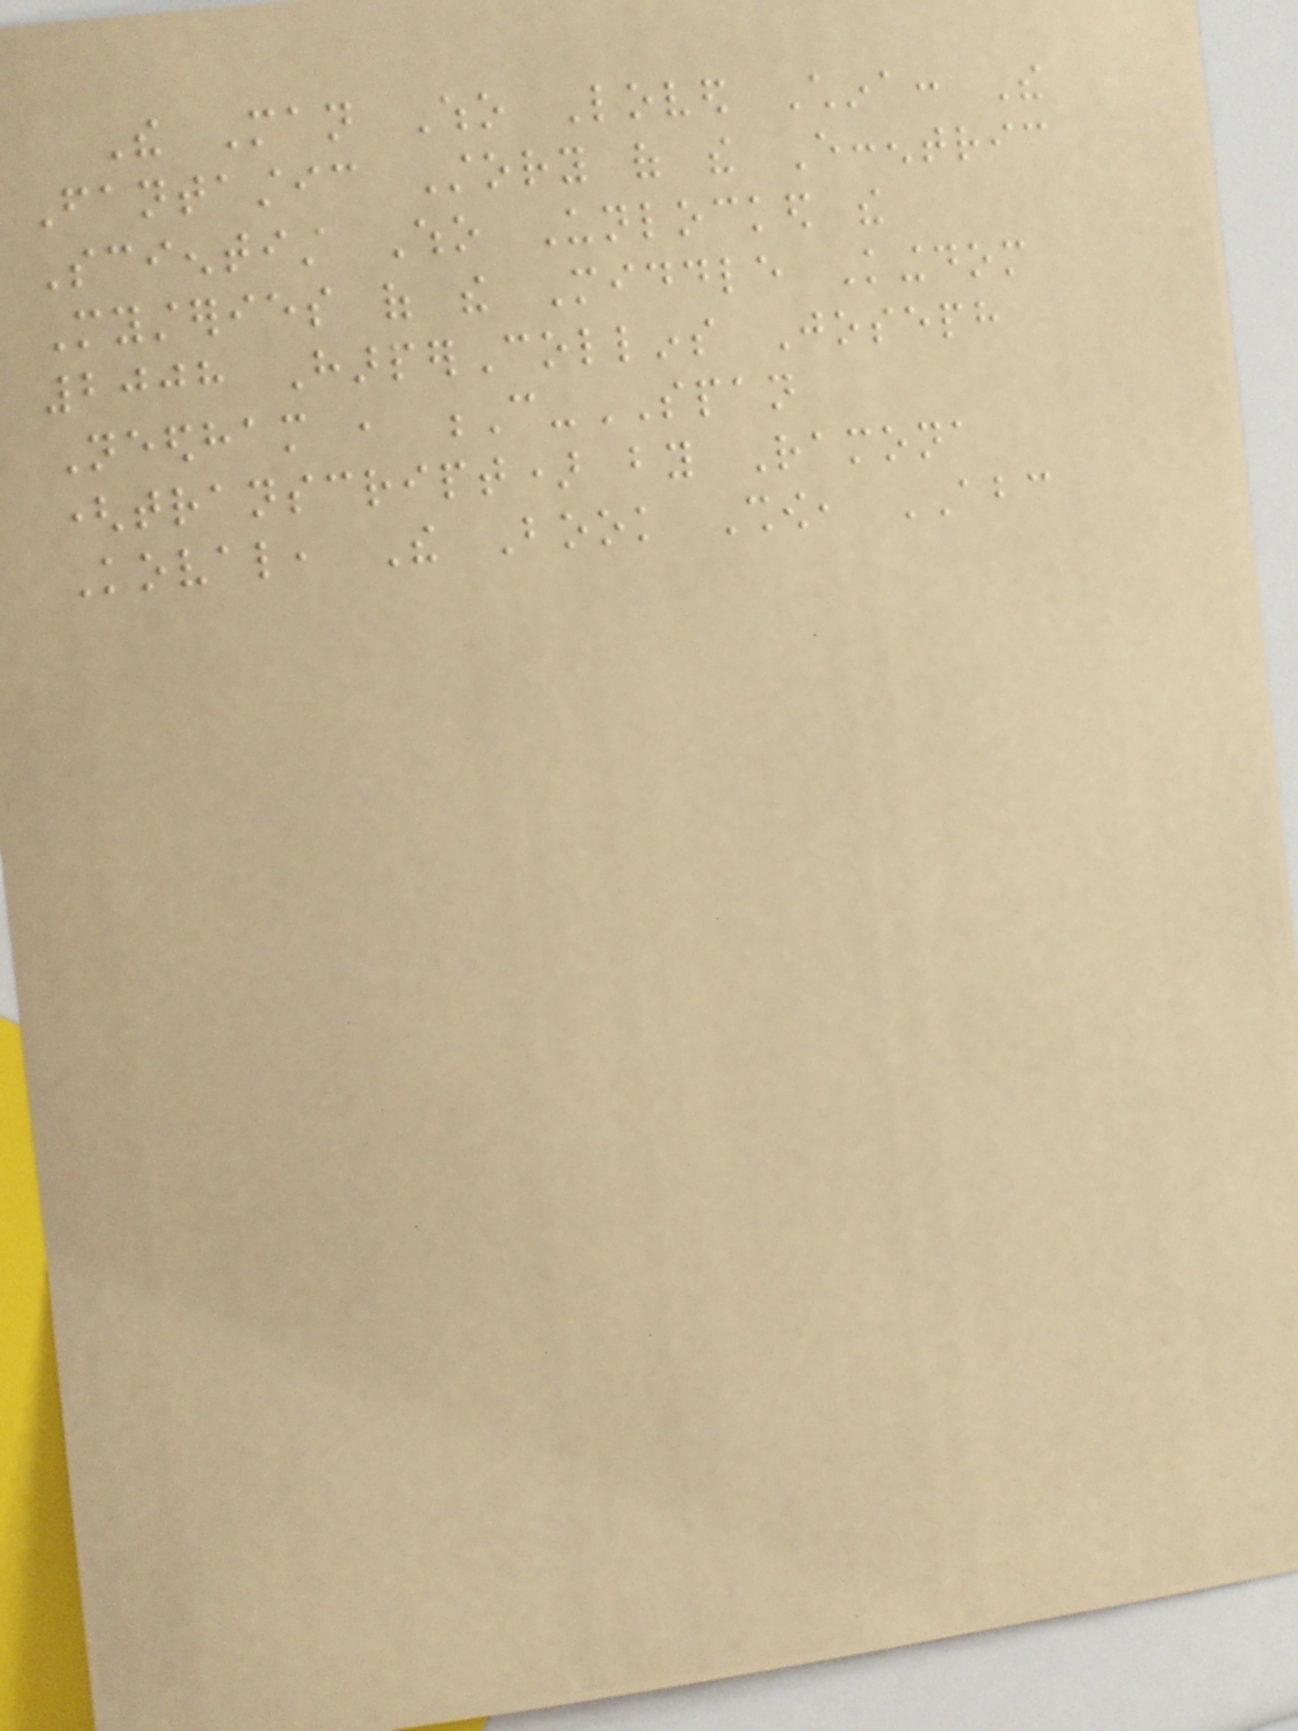The Man Who Loved China: The
Fantastic Story of the Eccentric
Scientist Who Unlocked the
Mysteries of the Middle Kingdom
2008 HarperCollins Joseph
Needham , C-SPAN
(transcript) by Ramona
Koval, The Book Show, ABC
